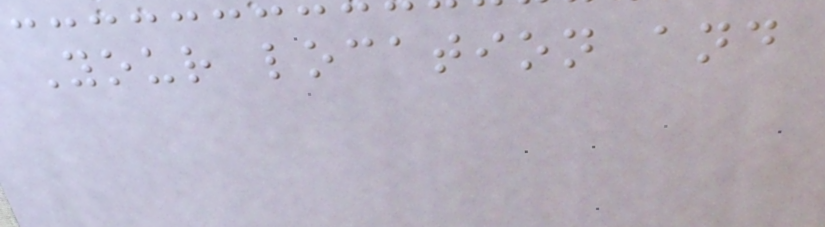Your location and
